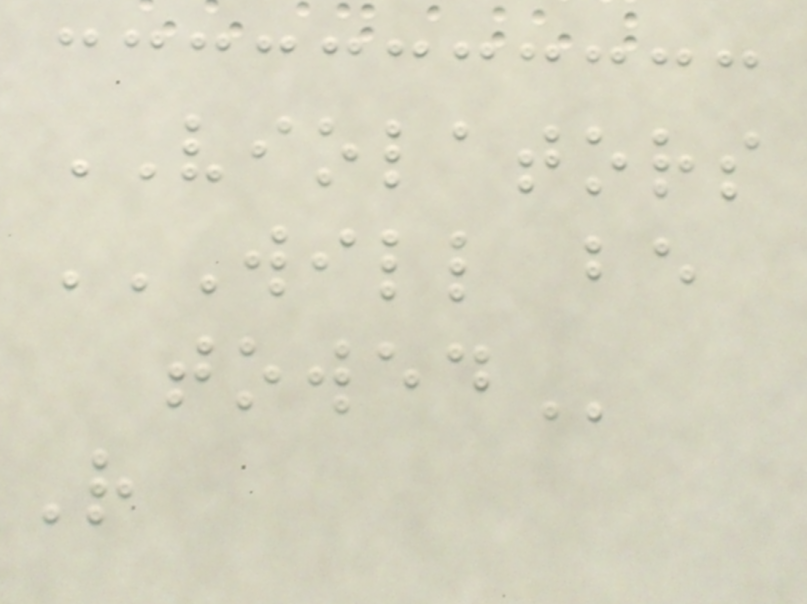VIOLATORS
WILL BE
TOWED
R
